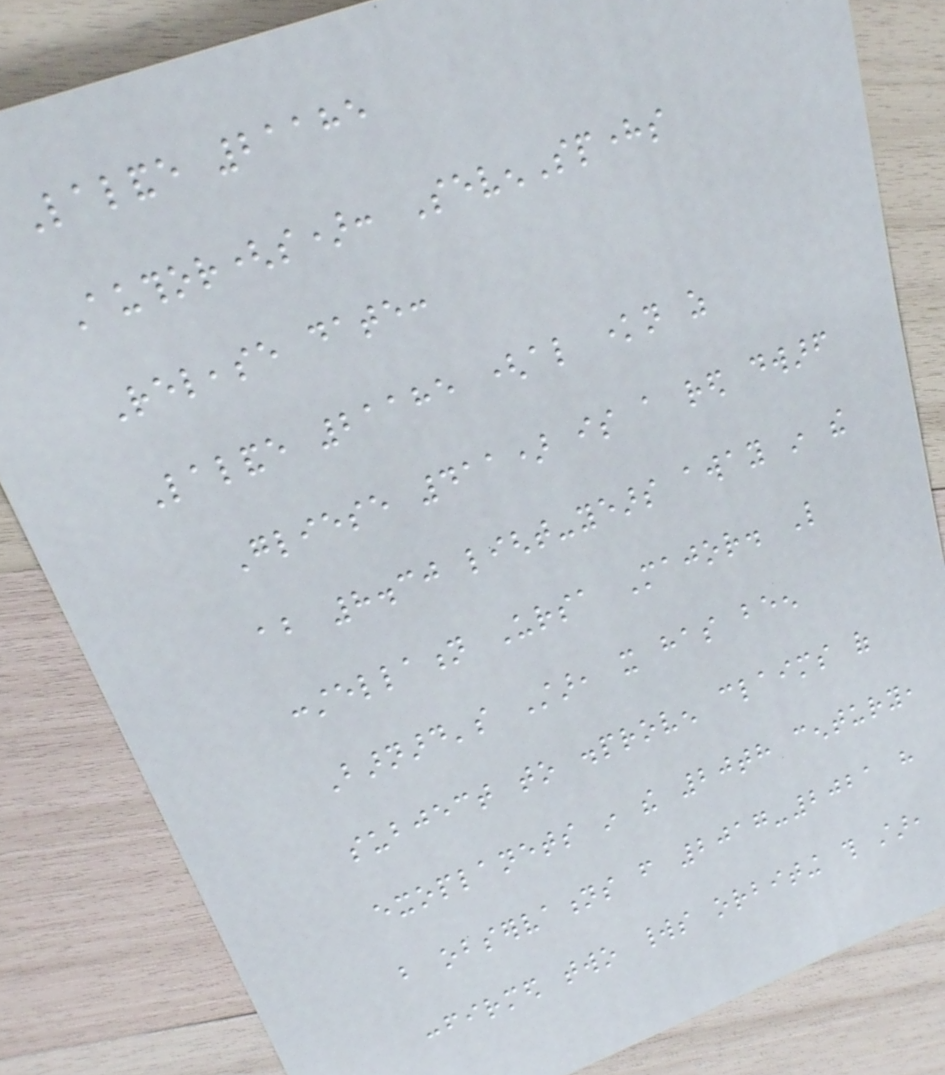Lalande 21185
Author(s): SevenSpheres
Release date:
Lalande 21185 (also known as
Gliese 411) is a red dwarf
about 8.30 light-years away in the
constellation Ursa Major. Like
Barnard's Star, it has been
subject to disproven claims of
exoplanets in the 20th century,
but observations from 2017-2021 have
confirmed two worlds orbiting this star,
